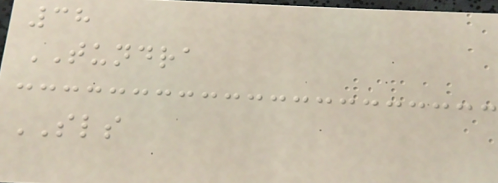38
TUNDRA
SLS
